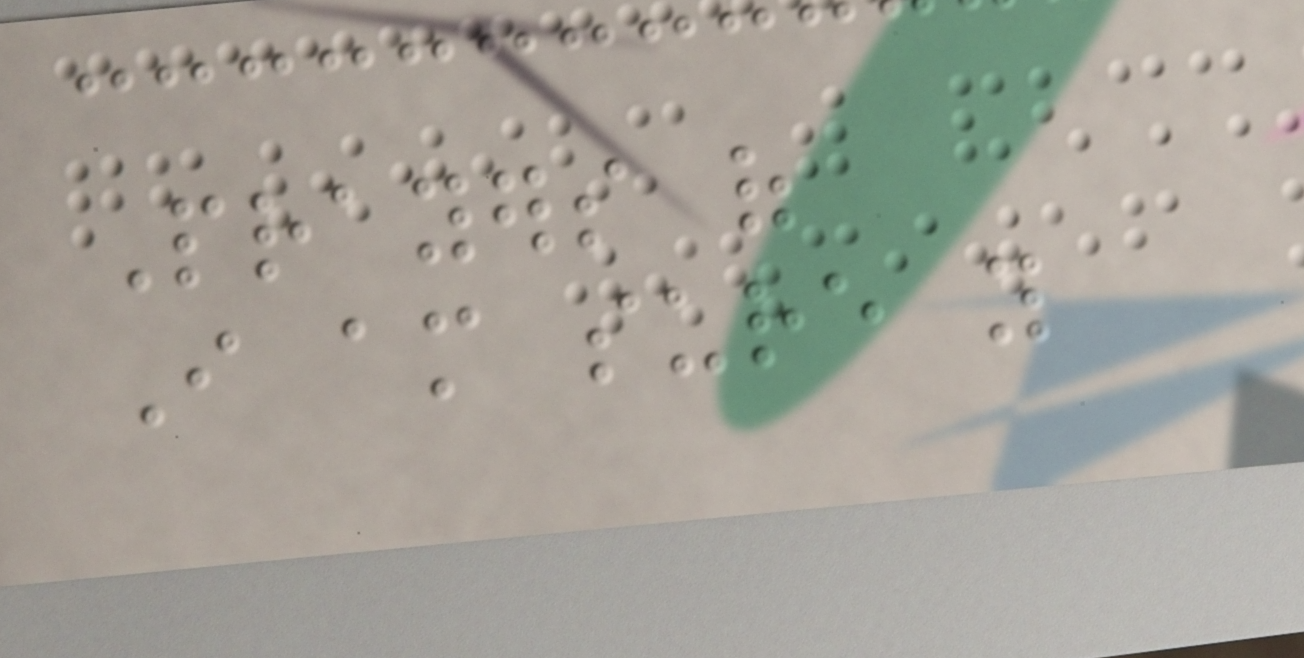Prayers of
I am sure you
